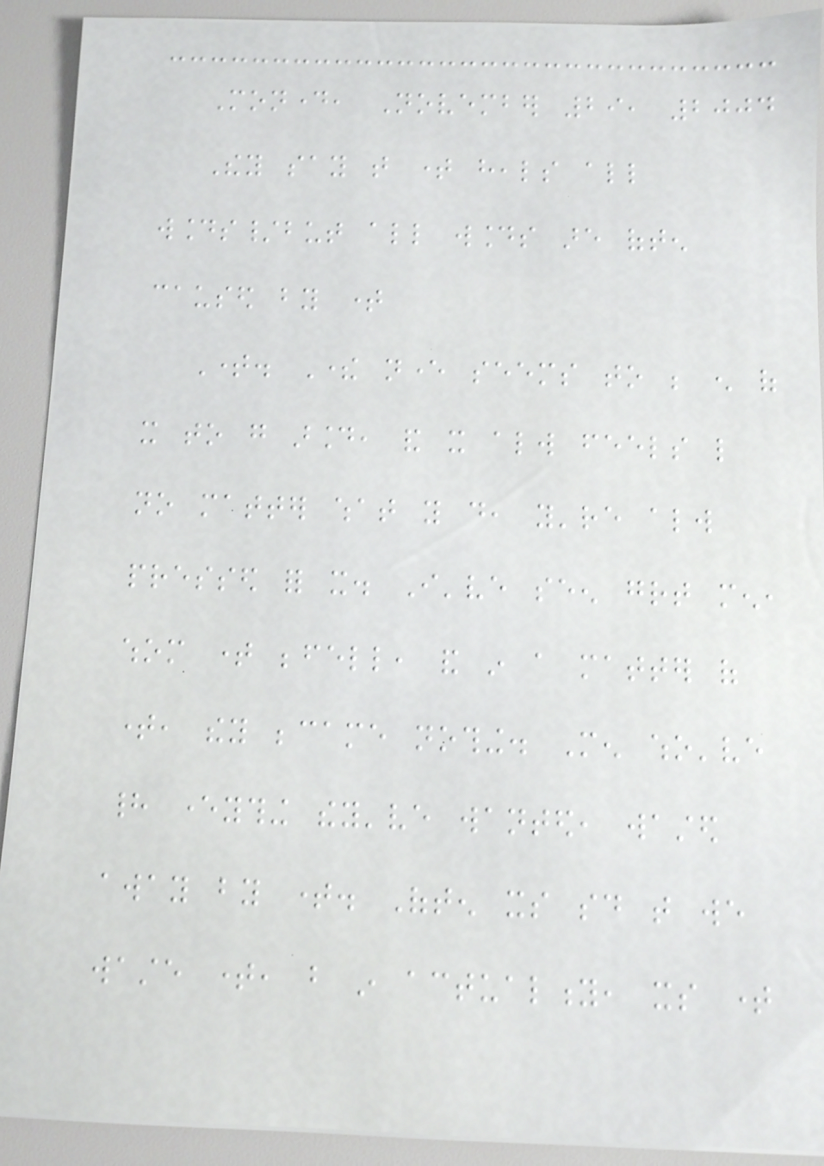Monday, November 29, 2004
They say that time heals all
wounds/but all wounds are often
caused by time
Time. There never seems to be enough of
it to go around, and it always feels like
no matter what you do, you're always
pressed for it. I've seen great men,
whom time befell, and in a matter of
time, they became nothing. Men who've
had everything they've wanted, wasted
away by time. Often its said that we
waste time, but in actuality, its time
